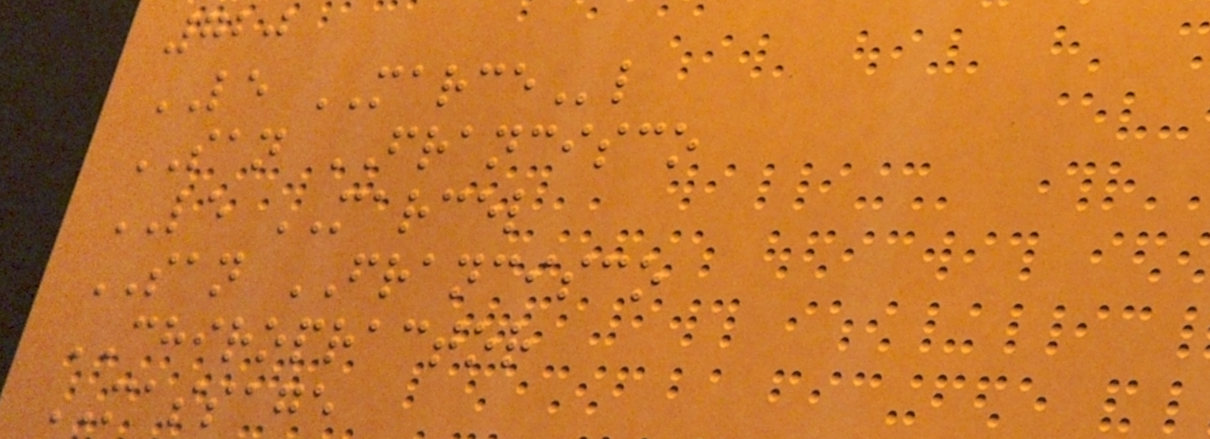720
LE MARCEl
SAN FRANCISCO
LE MARCEL
SAN FRANCISCO
CHIROPRACTOR
MASSAGE
